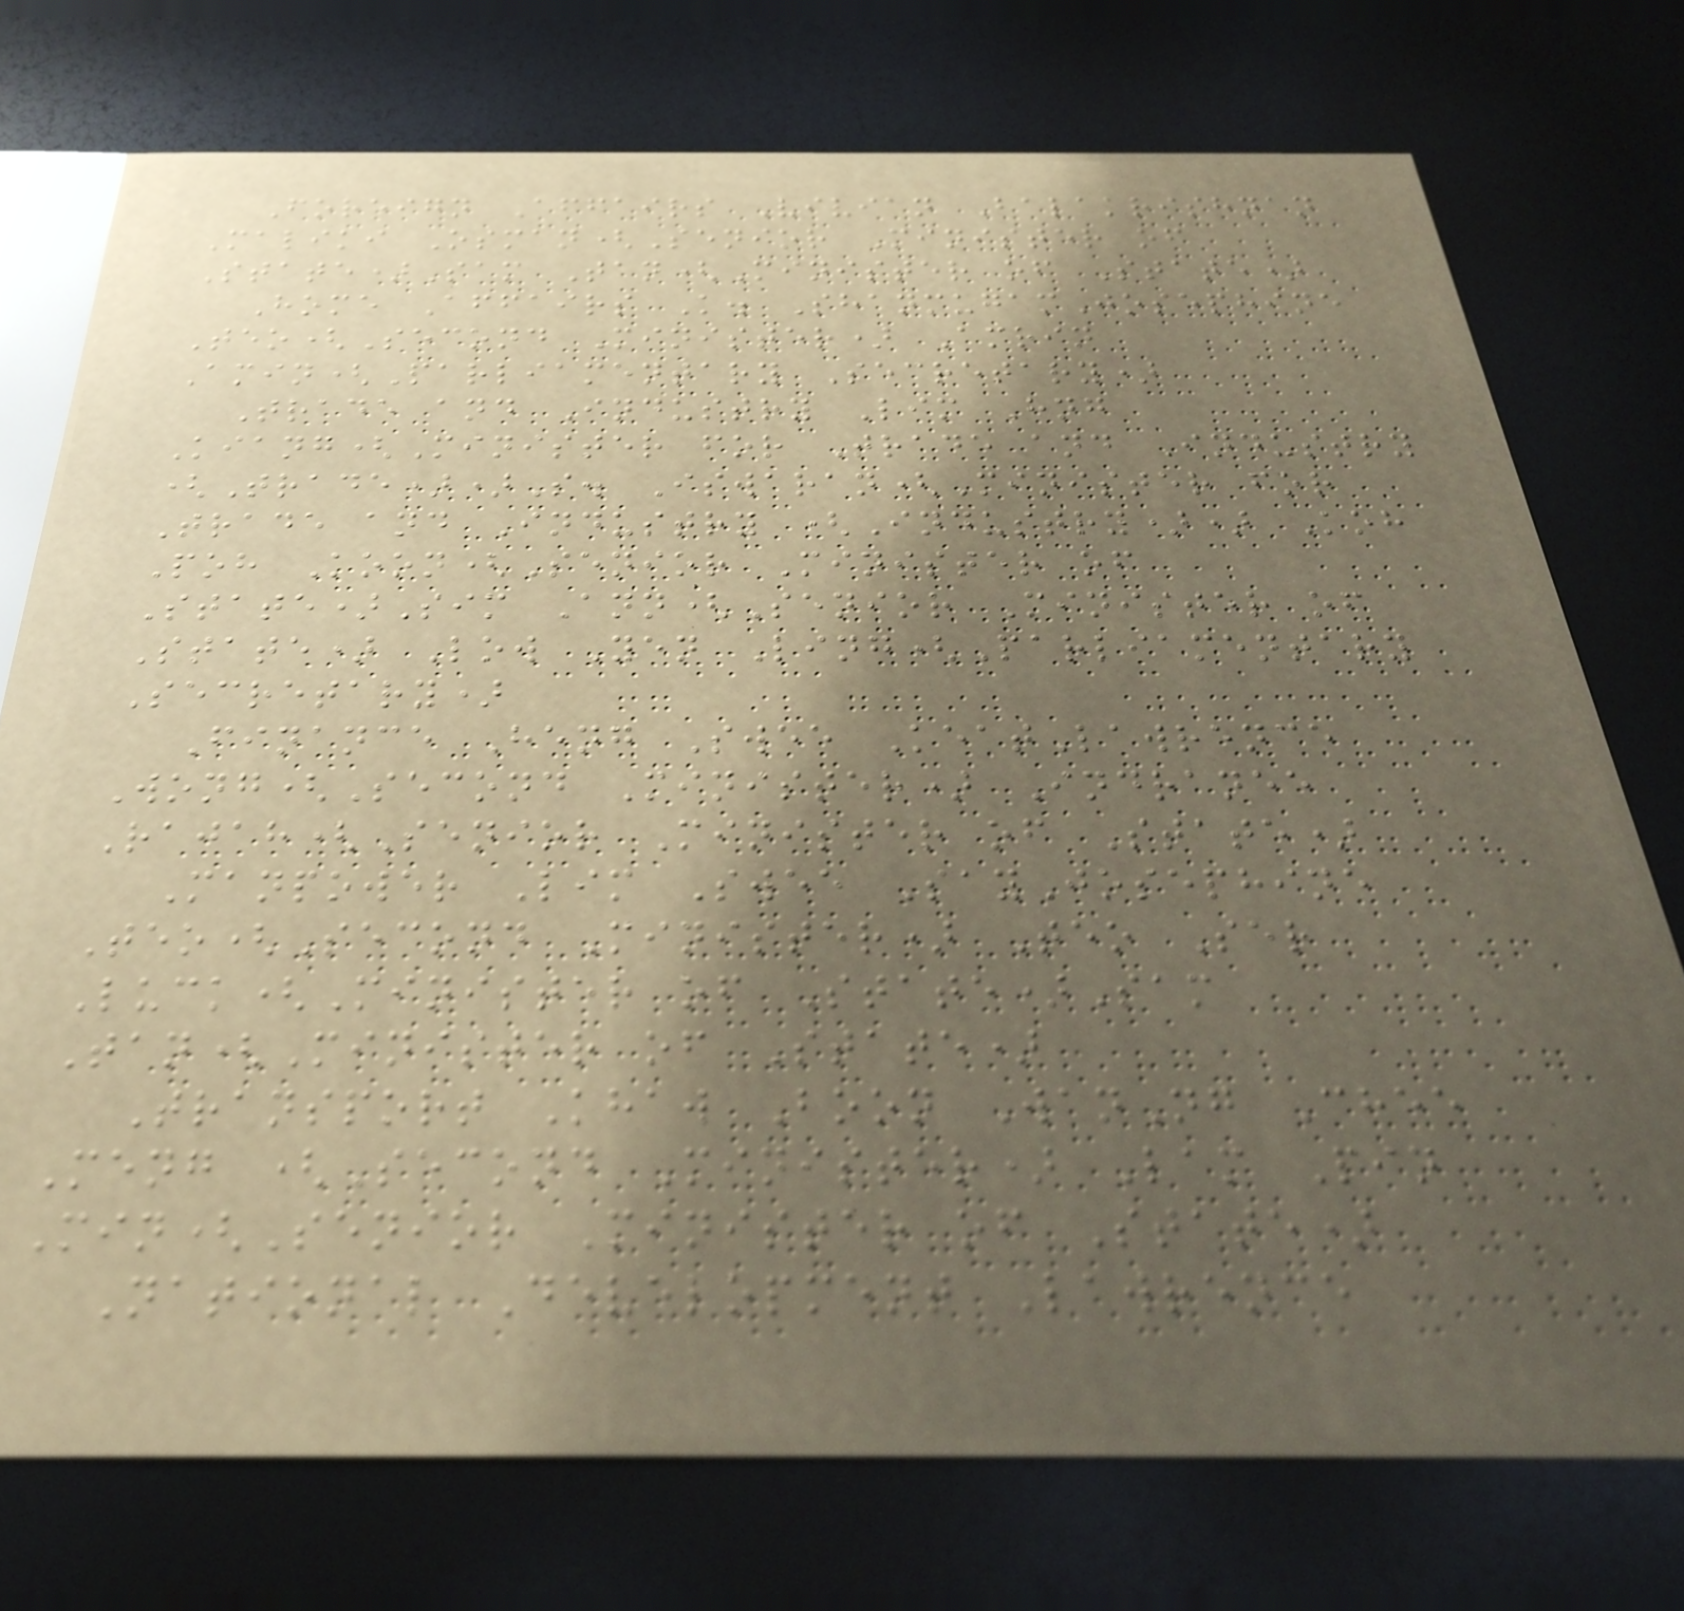Foreign Affairs Vivian Balakrishnan
Maliki Osman(Senior Minister of
State)Sam Tan(Minister of State)
Home Affairs K. ShanmugamJosephine
Teo(Second Minister) Amrin
Amin(Parliamentary Secretary)
Trade and Industry Lim Hng
Kiang(Minister for Trade and Industry
(Trade))S. Iswaran(Minister for
Trade and Industry (Industry)) Koh
Poh Koon(Senior Minister of
State)Sim Ann(Senior Minister of
State) Low Yen Ling(Parliamentary
Secretary)
Finance Heng Swee KeatLawrence
Wong(Second Minister) Indranee
Rajah(Senior Minister of State)
Manpower Lim Swee SayJosephine
Teo(Second Minister) Teo Ser
Luck(Minister of State)Sam
Tan(Minister of State)
Transport Khaw Boon WanNg Chee
Meng (Second Minister) Lam Pin
Min(Senior Minister of State)
National Development Lawrence
